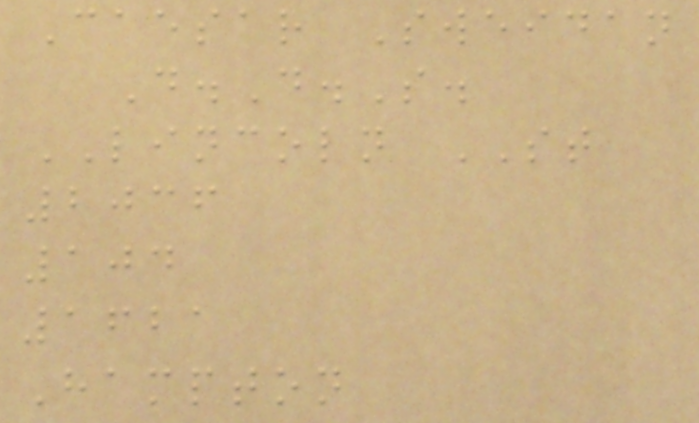Caesar Sweidan
D.D.S.
LINCOLN ST
2036
104
1621
Hampton
